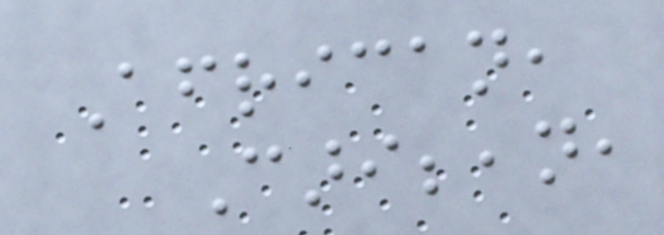African,
Caribbean,
